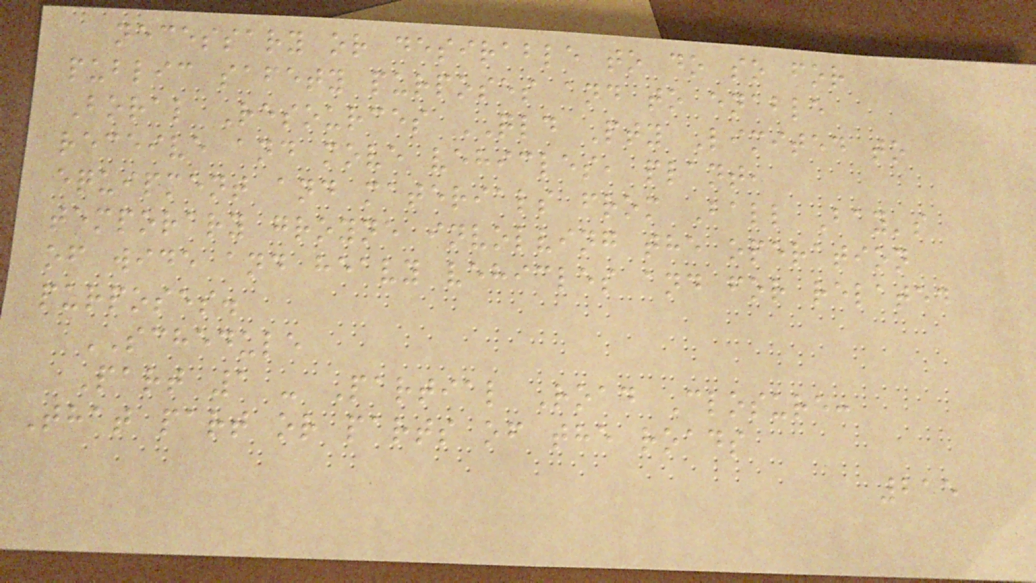necessary or desirable to do so for
public safety purposes and to enable
Boral Resources QLD Pty Limited to
receive and move vehicles, plant,
equipment and materials from Ball Bay's
temporary groyne involving the operation
of wide and heavy vehicles and for related
purposes.
SCHEDULE
Part 1 - Partial Road Closure:
That part or parts of the roads
215
